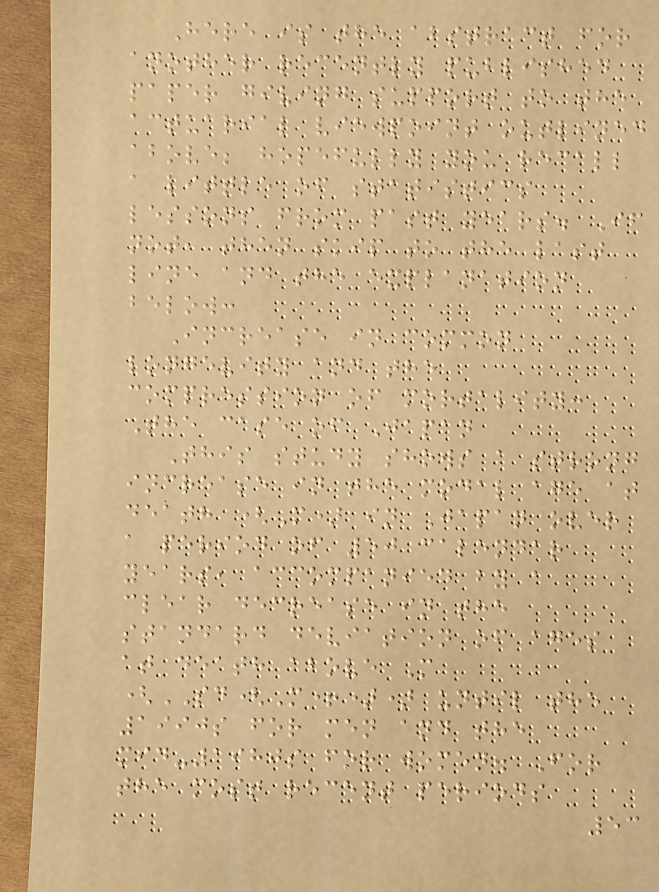Here is the abstract for
another recently published
paper giving support to the
actuarial viewpoint outlined
above; hopefully you recall
a little of statistics
lessons from past years. If
not, then skip to the last
line and the explanation
below:
Increase in common
longevity and the
compression of mortality:
The case of Japan
This study shows a strong
increase in the modal age at
death (M) in Japan over
a period of 50 calendar
years, accompanied by a
clear decrease in the
standard deviation of ages
at death above M
(SD(M+)) until the
1990s for men and the
mid-1980s for women. For
the most recent periods
53
